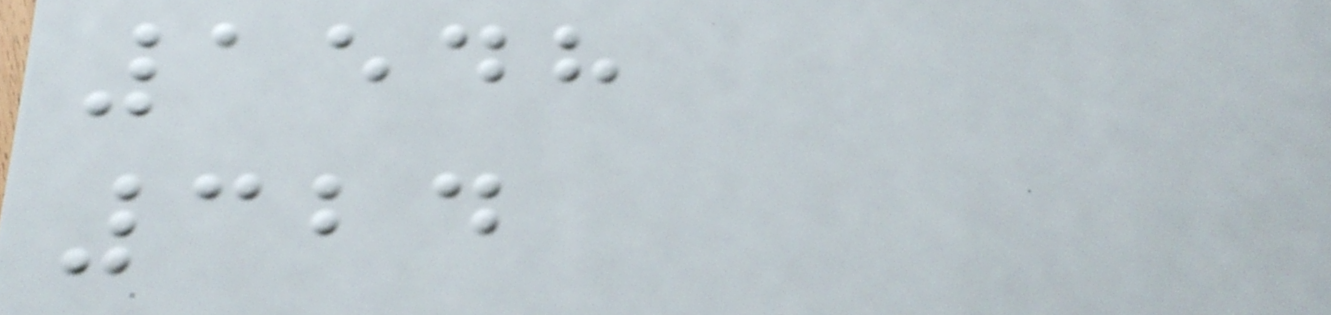1548
324
